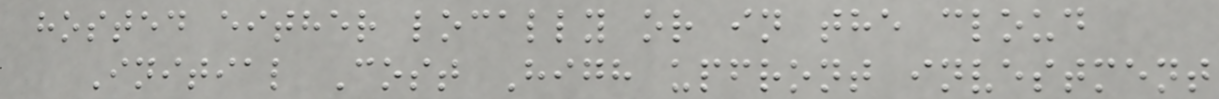hosted either locally or in the cloud
Initial Cost High upfront investment
